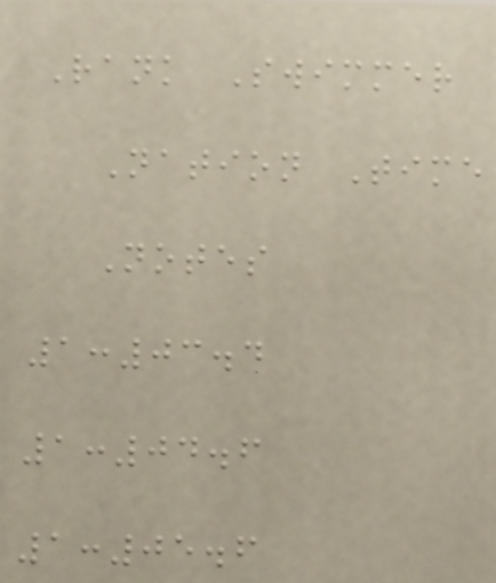Rank Swimmer
Nation Time
Notes
1:03.4
1:04.6
1:05.6
